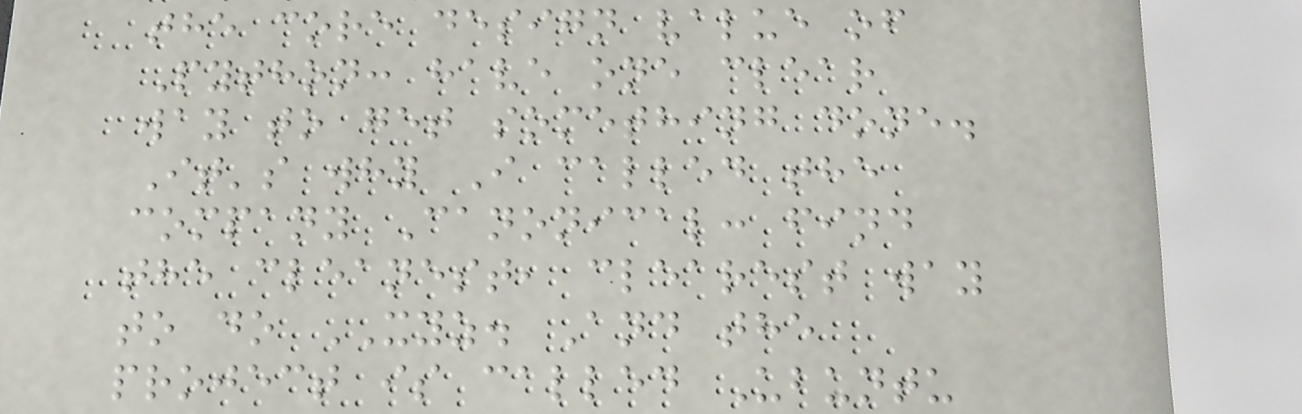the core design value of
Python: have one clear
way to get something done.
It's why I called the
company Canonical: find
the cleanest, clearest way
to do XYZ. And the
project is called Ubuntu
